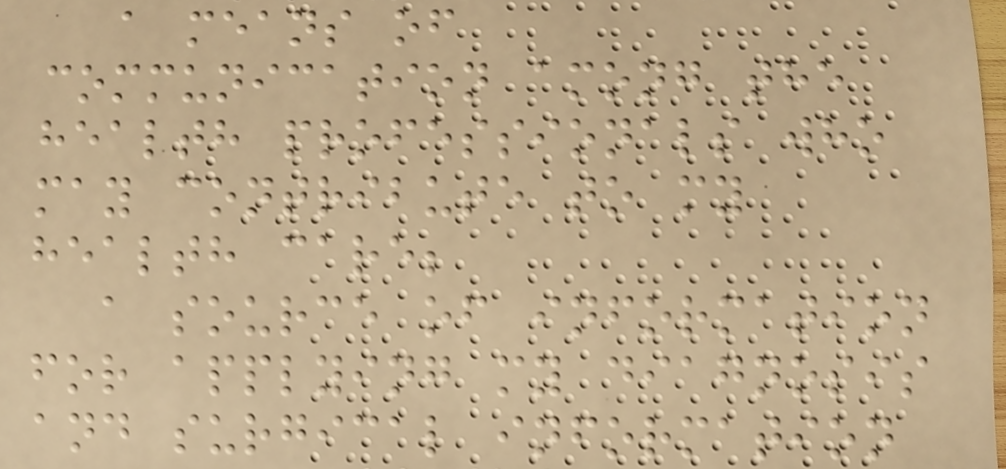a means of
communication among the
health professionals who
may contribute to my
health care;
a source of information
for applying my diagnosis
and surgical information
